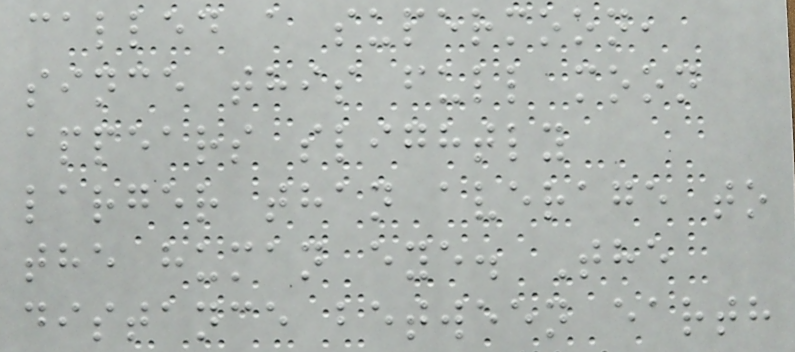called a supermoon,
since this full moon
appears slightly
larger than average to
the human eye. The
distance between earth
